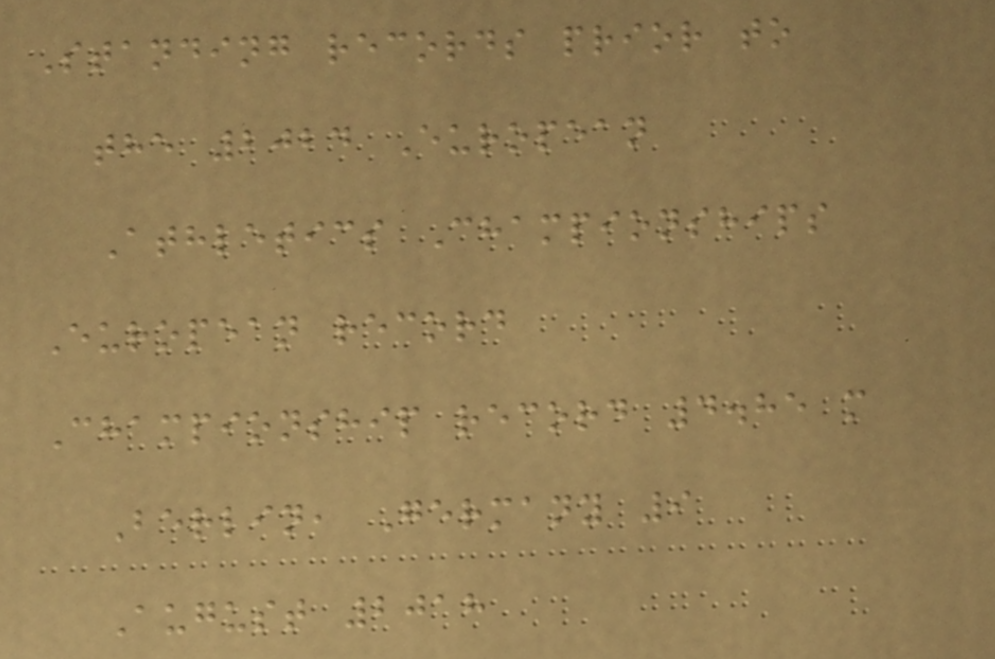Standing records prior to
the 2024 European
Athletics Championships
European record
Championship record 4.85 m
Berlin, Germany 9
August 2018
